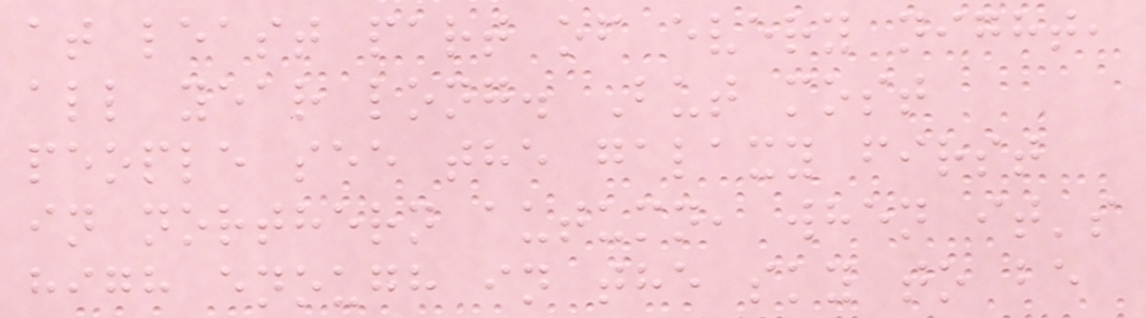at least part of every night,
all year long. But most
people see the galaxy first
in northern autumn, when it's
high enough in the sky to be
